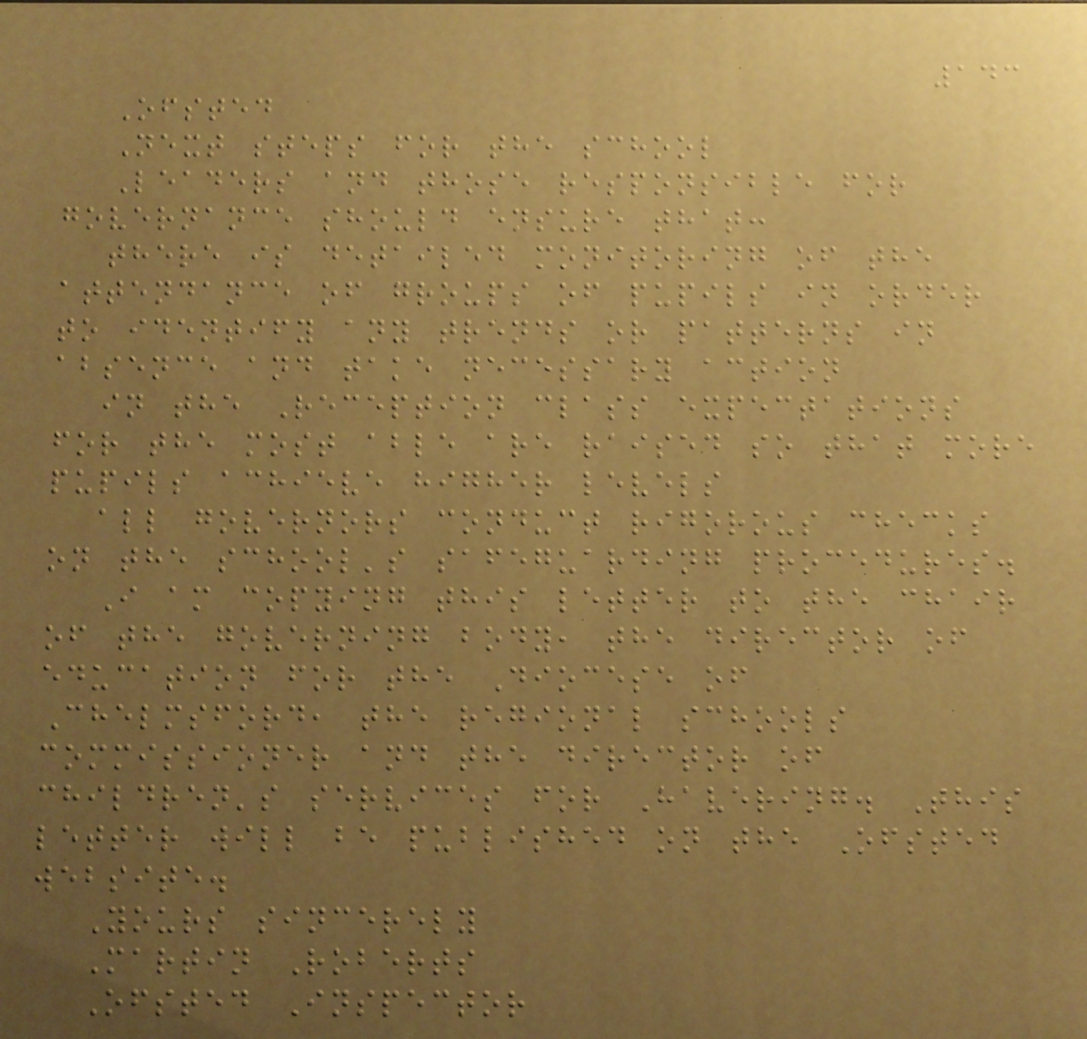143
Ofsted
Next steps for the school
Leaders and those responsible for
governance should ensure that:
there is detailed monitoring of the
attendance of groups of pupils in order
to identify any trends or patterns in
absence and take necessary action
in the Reception class expectations
for the most able are raised so that more
pupils achieve higher levels
all governors conduct rigorous checks
on the school's safeguarding procedures.
I am copying this letter to the chair
of the governing body, the director of
education for the Diocese of
Chelmsford, the regional schools
commissioner and the director of
children's services for Havering. This
letter will be published on the Ofsted
website.
Yours sincerely
Martin Roberts
Ofsted Inspector
